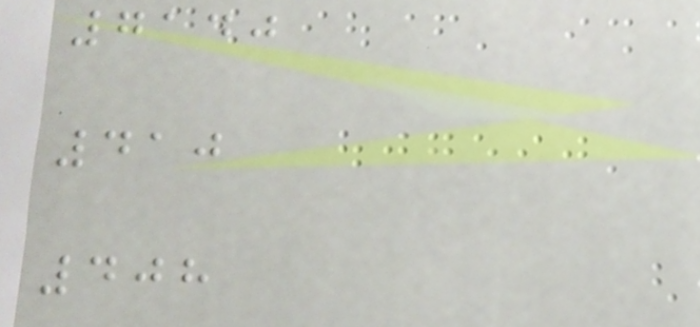7140
410
408
